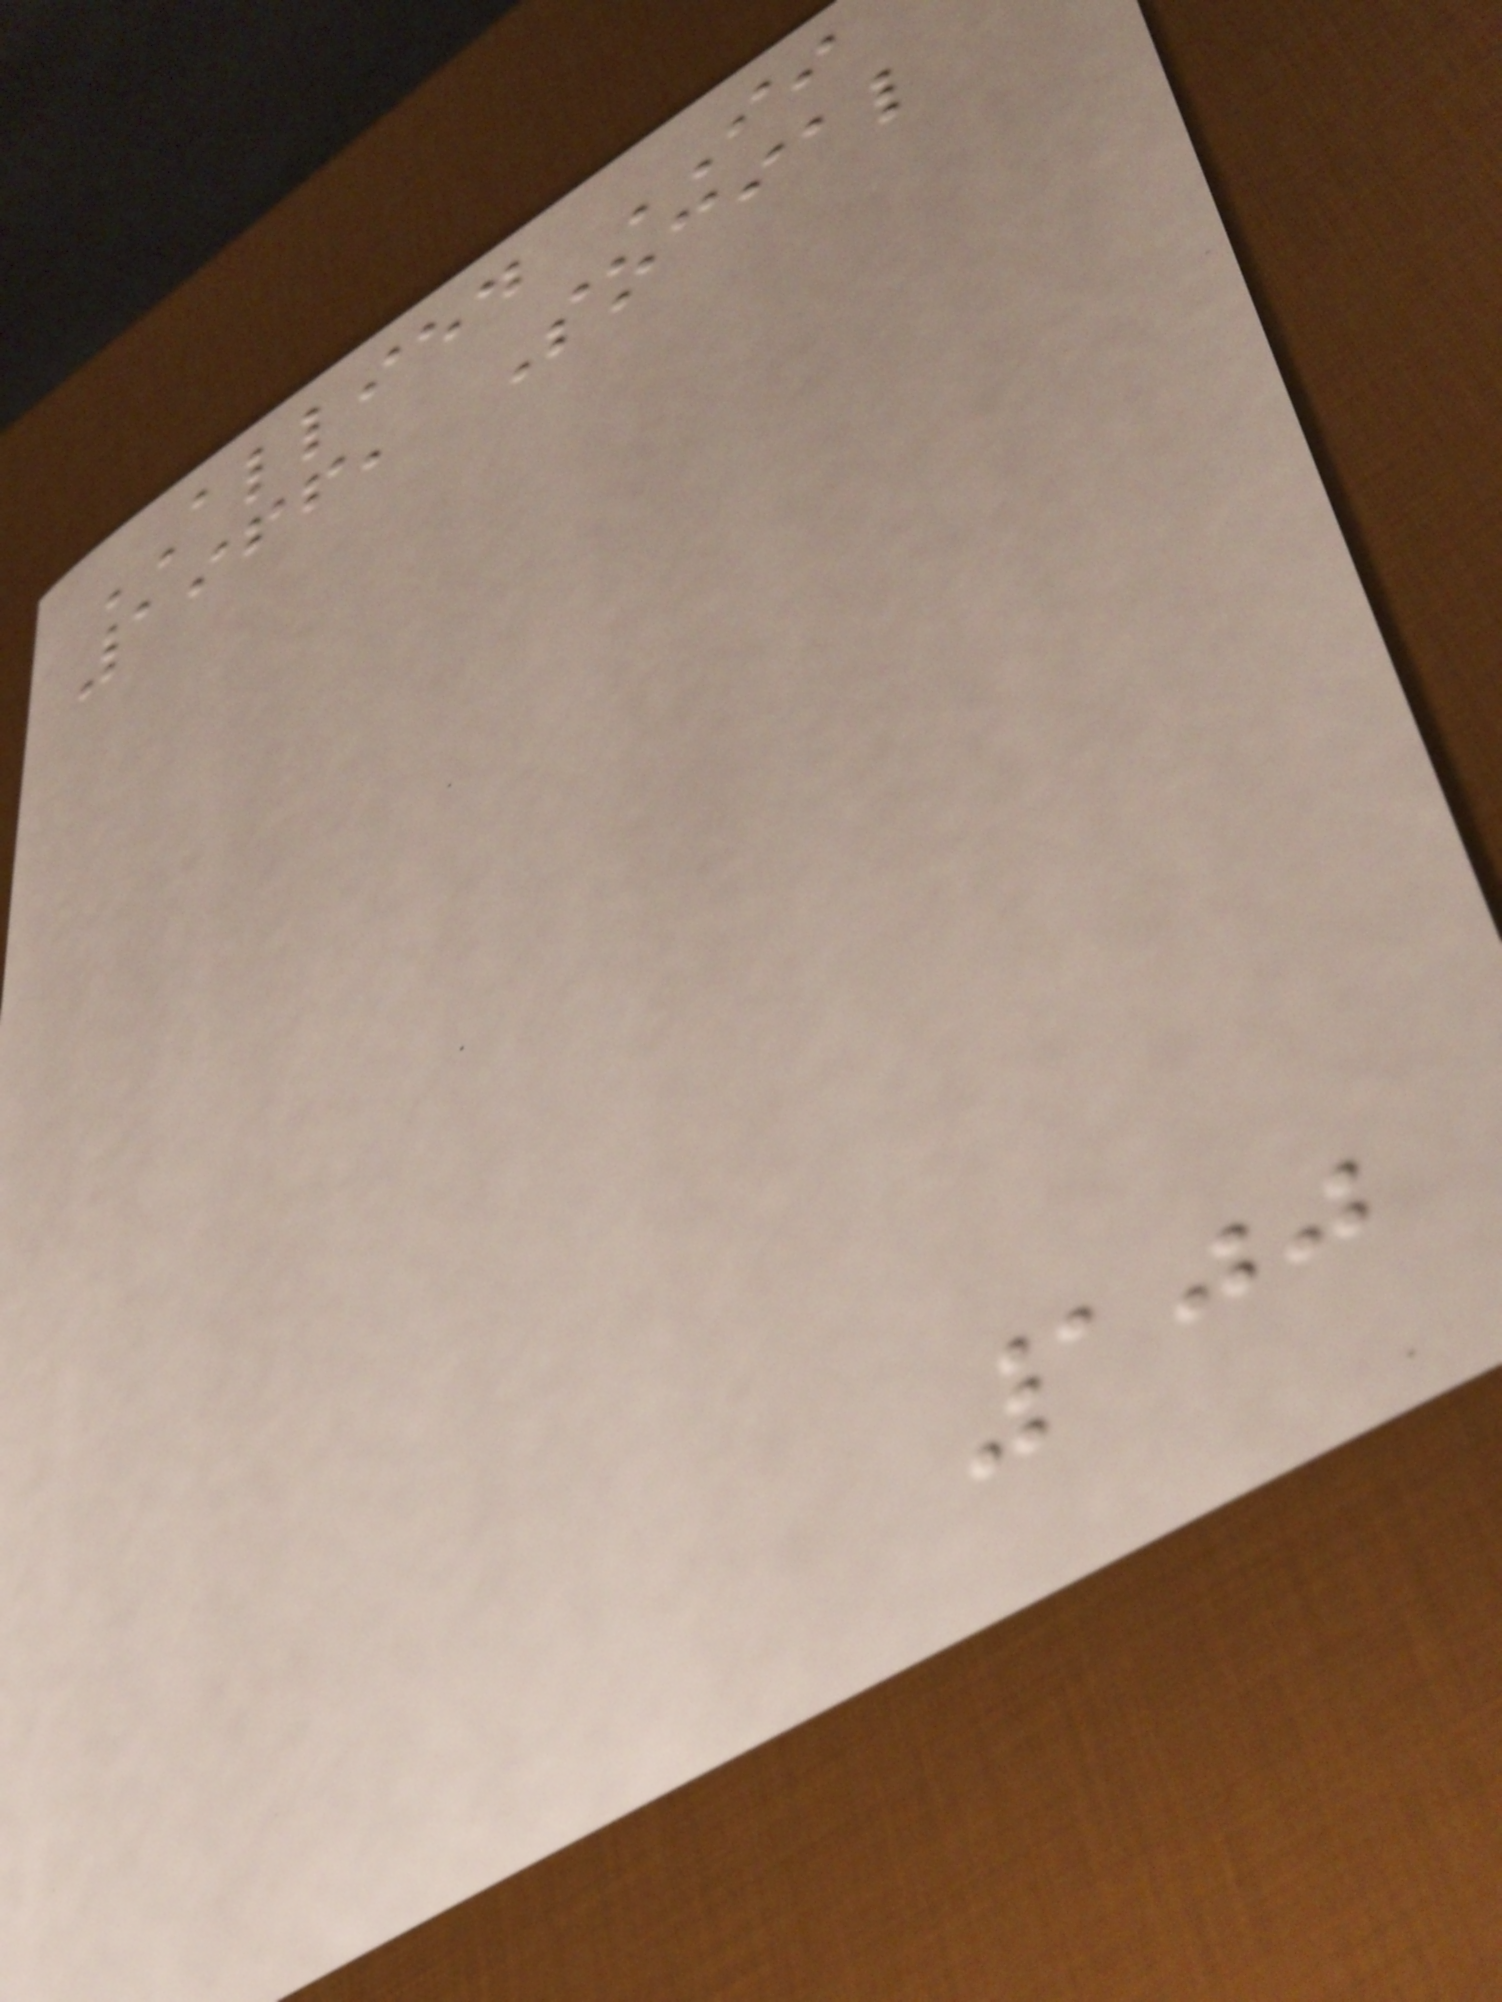ALLIED II
1966, Social
100
